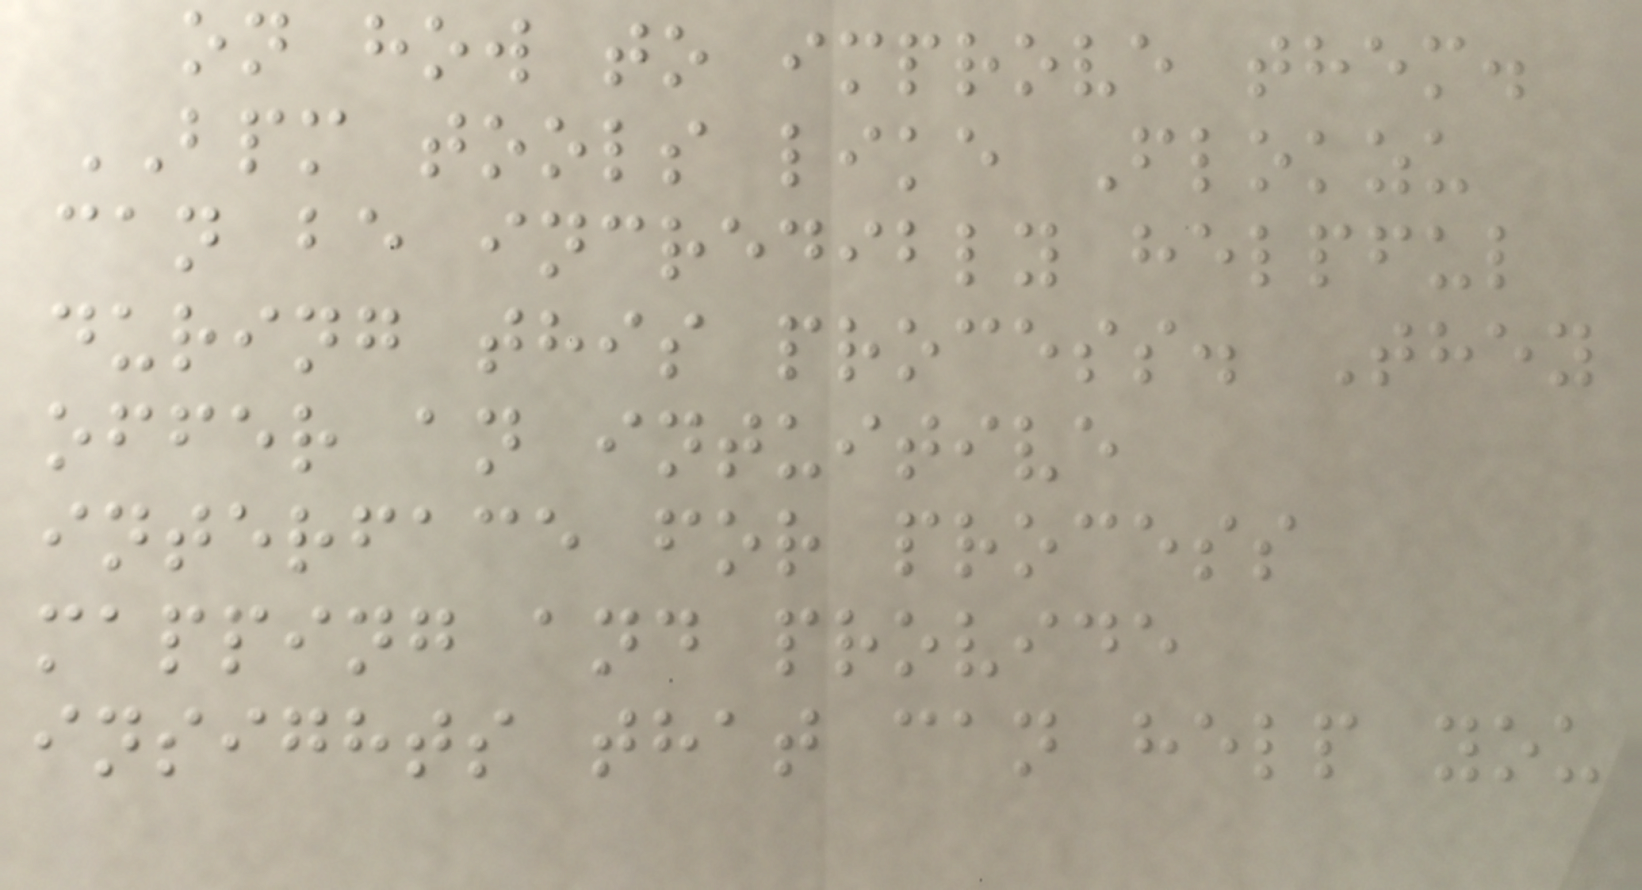on how to improve them.
BPM tools like Flokzu
can be incredibly helpful
during this process. They
offer an intuitive
interface for process
mapping and provide
insights that can help you
